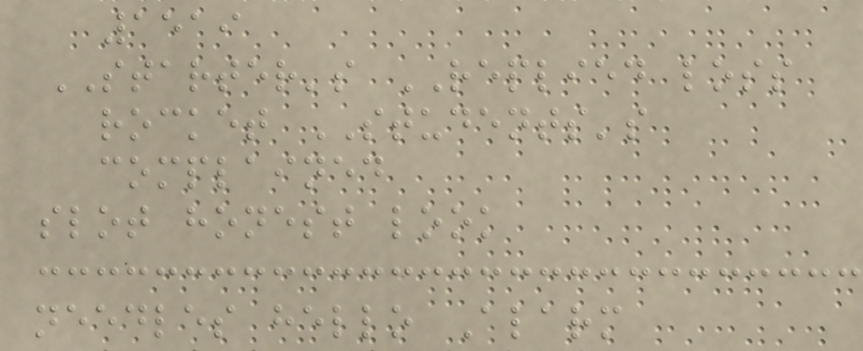1519
STARTER's REPLIED loss
rocket STUDENTS's
complained
slot honest look
needles hello Alarm
